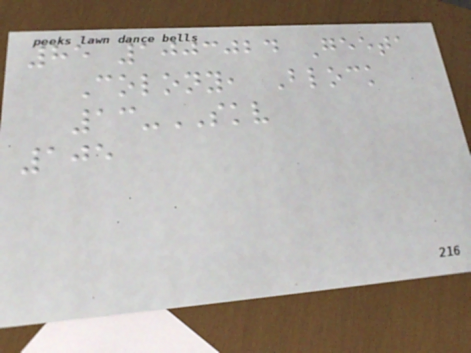85 1003024 Geeta
Colony, Block
13-SKV
105
